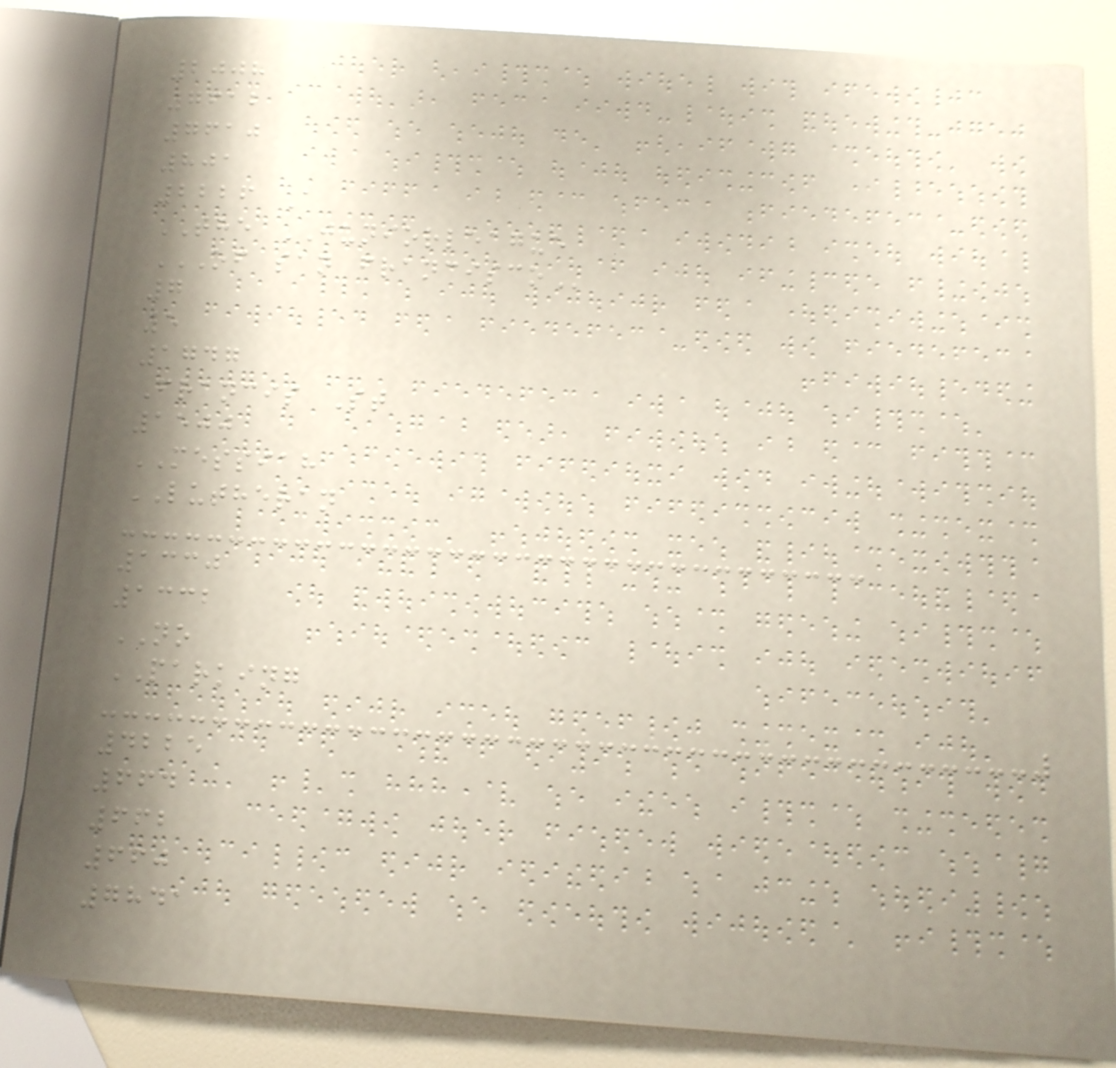2008
7612
7610
801
2226 A
THE JUNIORLEAGUE
OF SAN FRANCISCO
7
5
1747
Francis St
1500
MESSIAH
LUTHERAN
1330
1332
NO
PARKING
4225
664
662
660
7841
